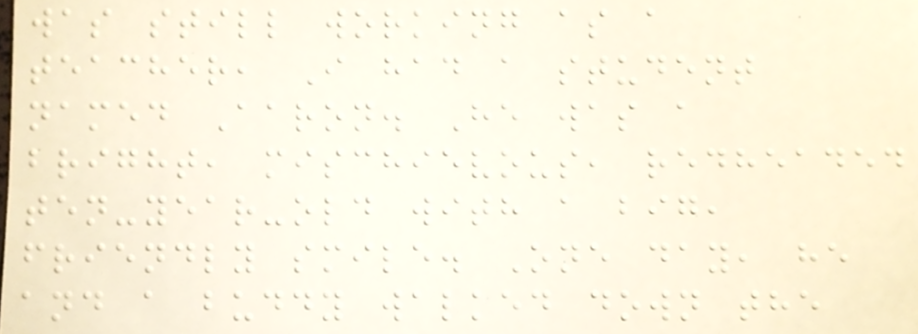was still working as a
teacher, I had a student
named Aaron. He was a
bright, mischievous, redheaded
ten-year-old with a big,
friendly smile. One day, he
and a buddy walked down the
